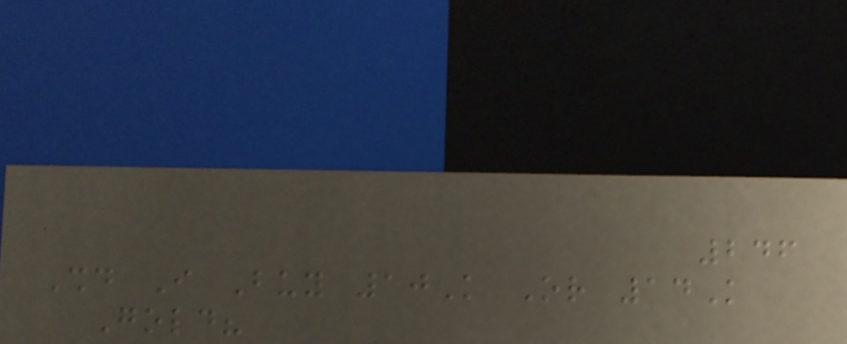246
Should I Buy 10K Or 14K
Gold?
